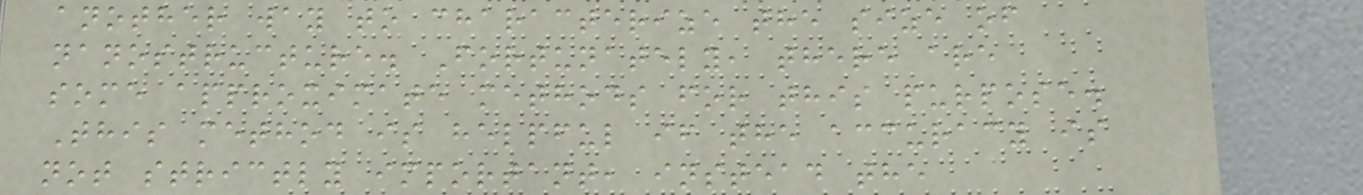another way to characterize the size of
nanostructure. Fortunately, there are
some approximate methods for this purpose.
This method is helpful if the accuracy is
not strictly important, instead the
